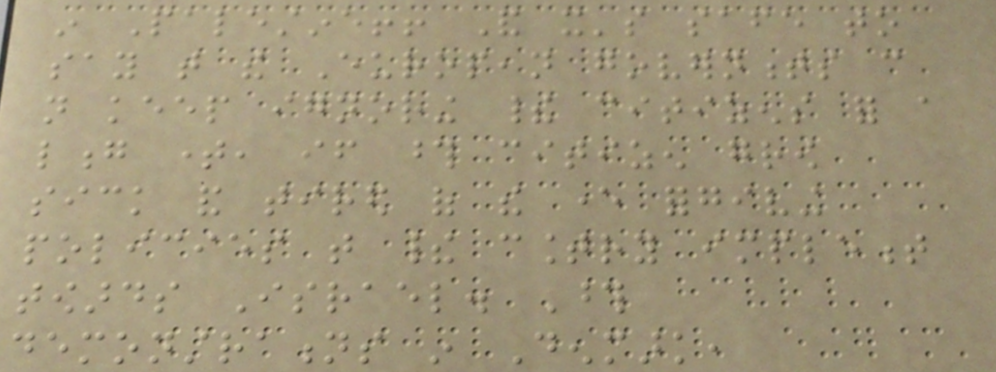in Palestine!! And it's safe to
say that the European governments can
not keep ignoring their citizens for a
long time, if those citizen grow
sick and tired of the ever forgiving
policies that their country implement
towards Israel. Those
demonstrations in Denmark,
